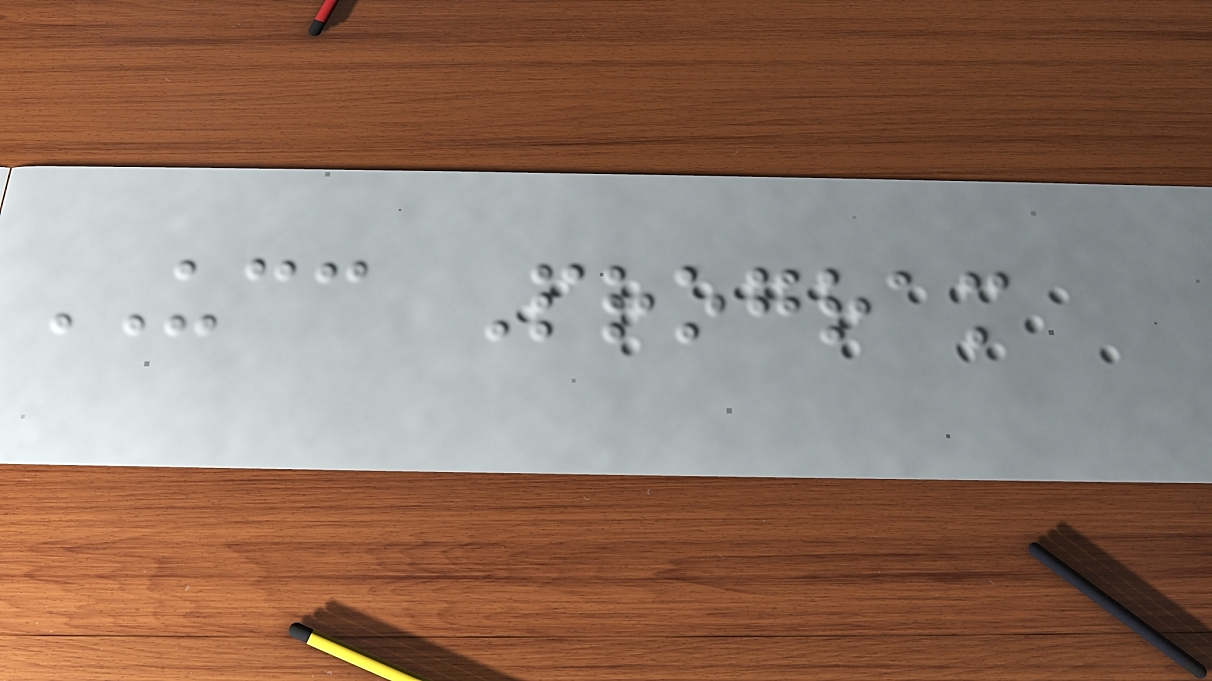UCC Program
